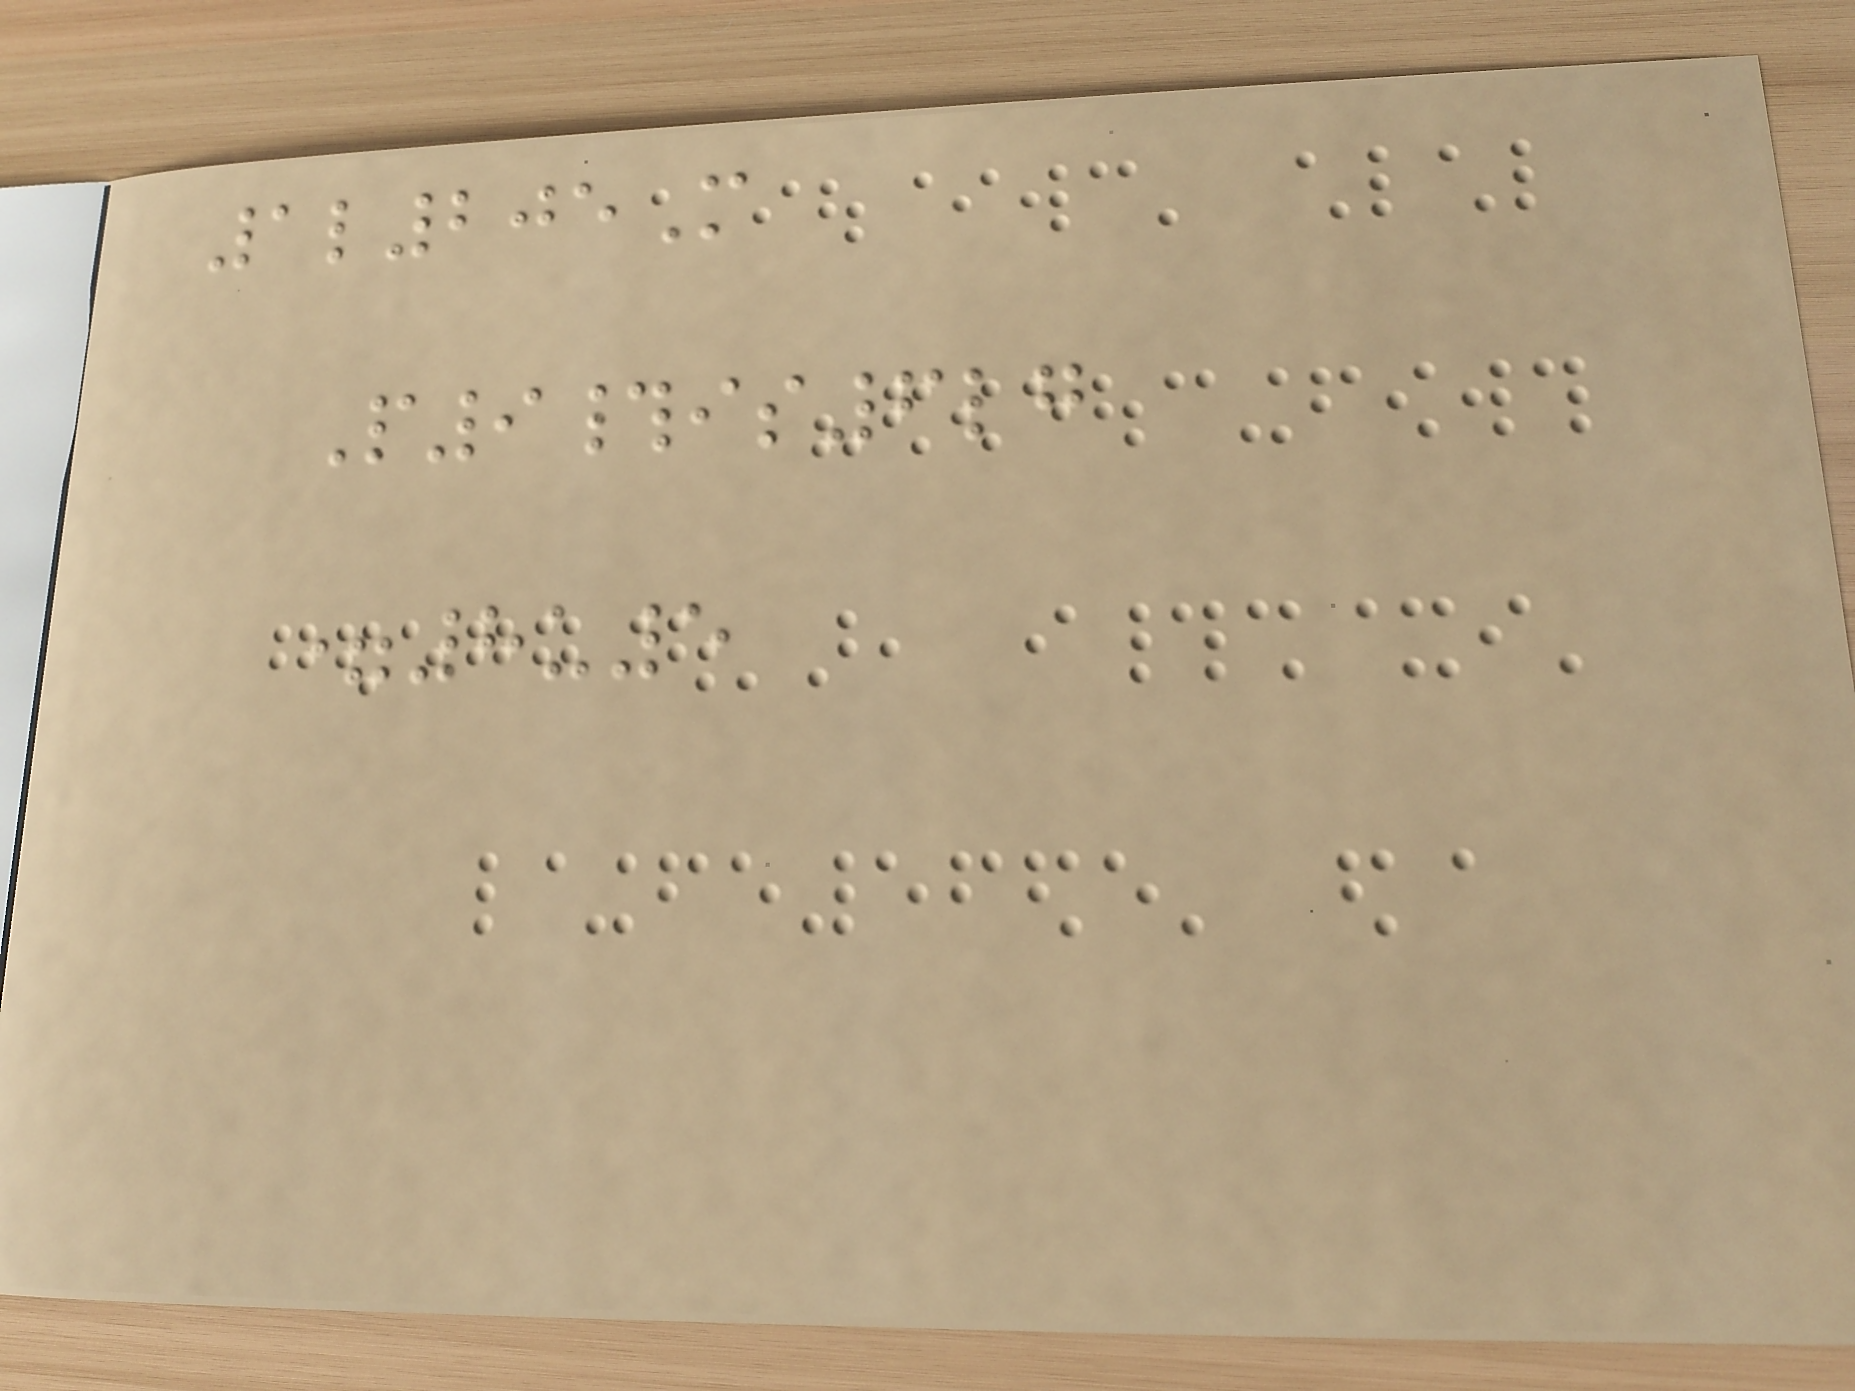1l205M
P9#is6lg
=8u5
